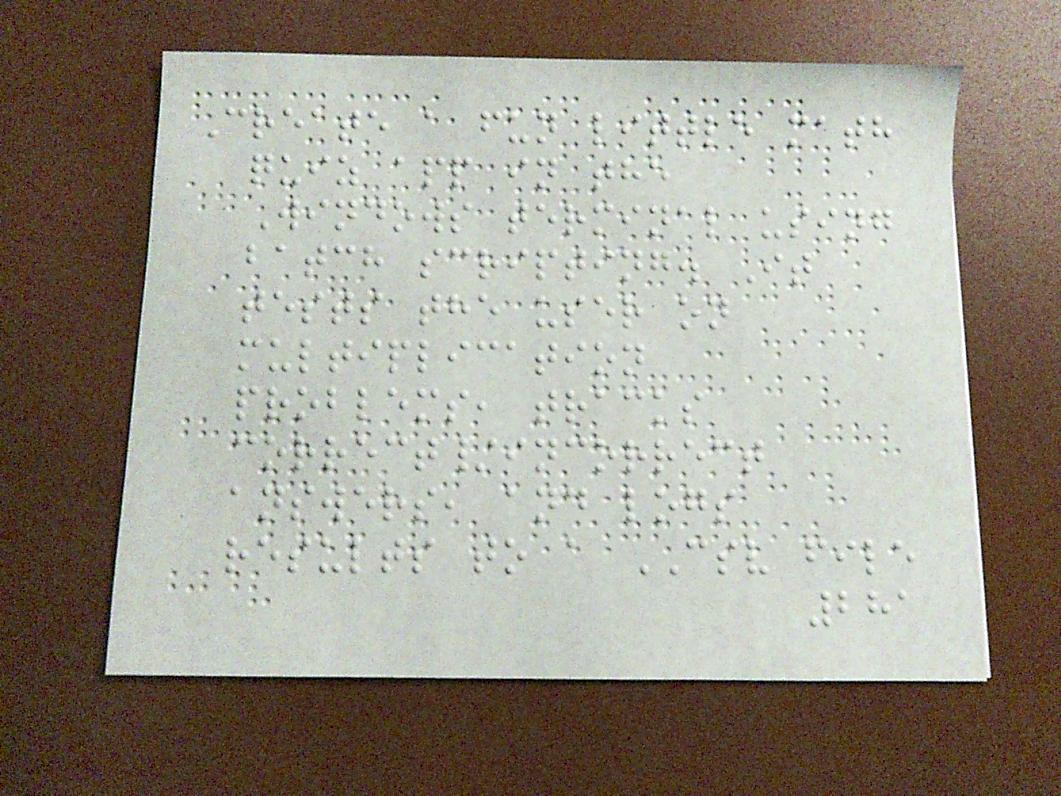Create a fun little math
quiz app in the
Windows terminal using
batch scripting. It
tests the user on
multiplication
problems, tracks
correct/incorrect
answers, and logs
results to a CSV file
281
